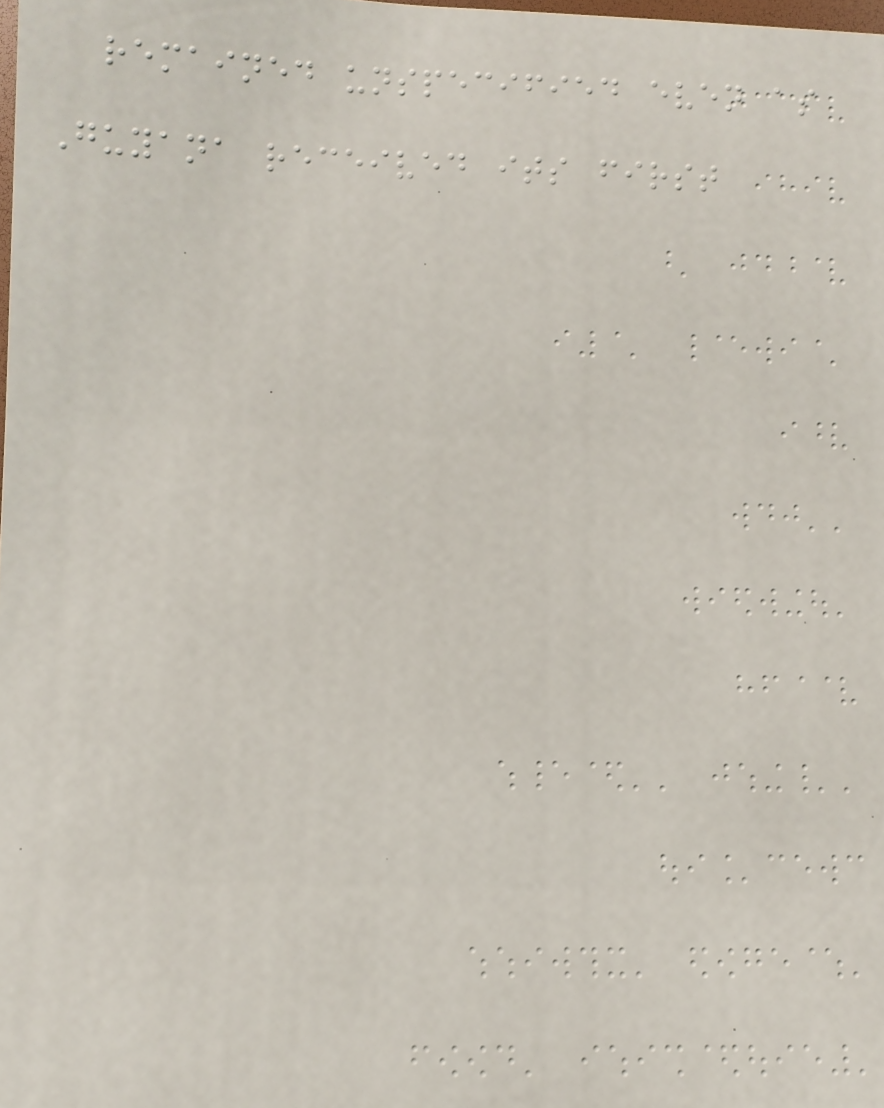remained unspecified even as
Guyana received its first
